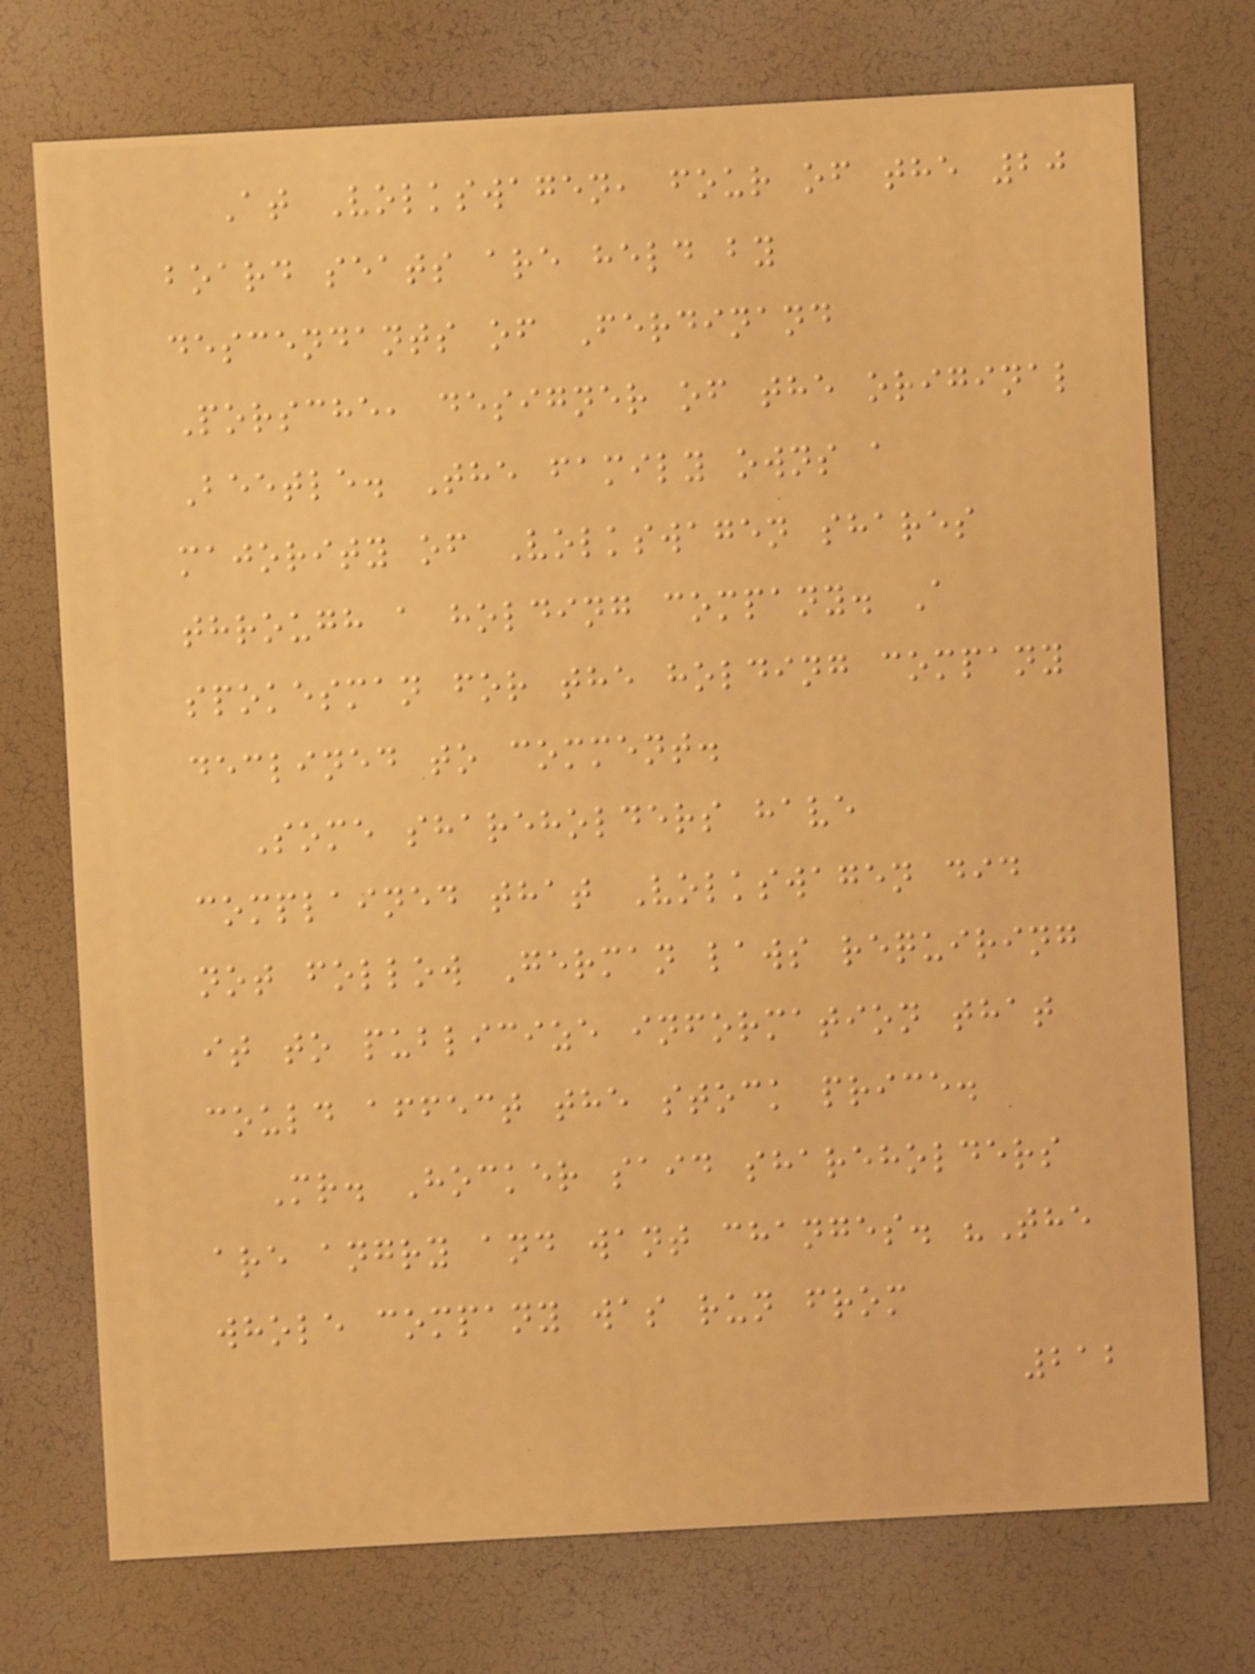At Volkswagen, four of the 20
board seats are held by
descendants of Ferdinand
Porsche, designer of the original
Beetle. The family owns a
majority of Volkswagen shares
through a holding company. A
spokesman for the holding company
declined to comment.
Some shareholders have
complained that Volkswagen did
not follow German laws requiring
it to publicize information that
could affect the stock price.
Mr. Hocker said shareholders
are angry and want changes. "The
whole company was run from
212
